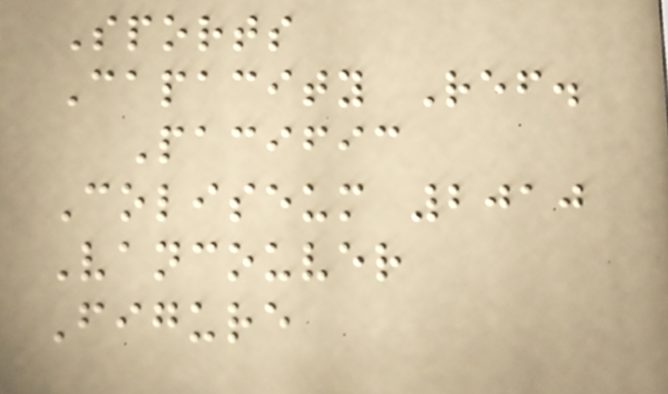Sports
Capacity Ref.
Pacific
Coliseum 2010
Vancouver
Figure
